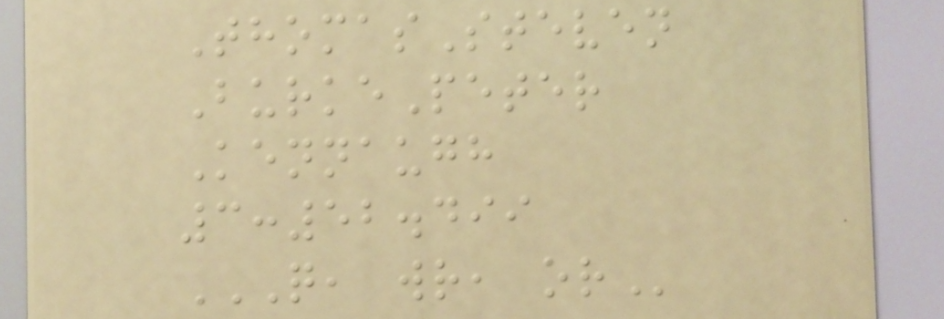ThomasSteven
BurkePeter
Kennaugh
3:52.499
Q, WR, OR
